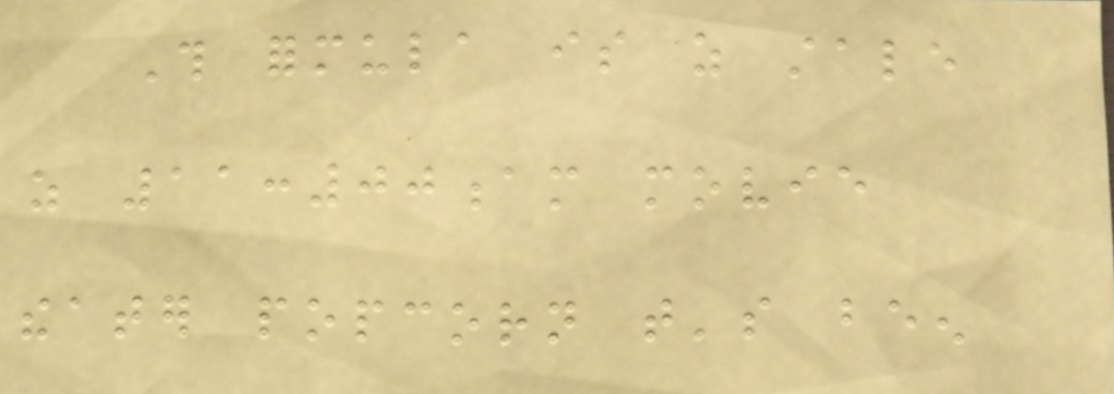This formula is as stale
as 11:00am movie
theater popcorn that's been
